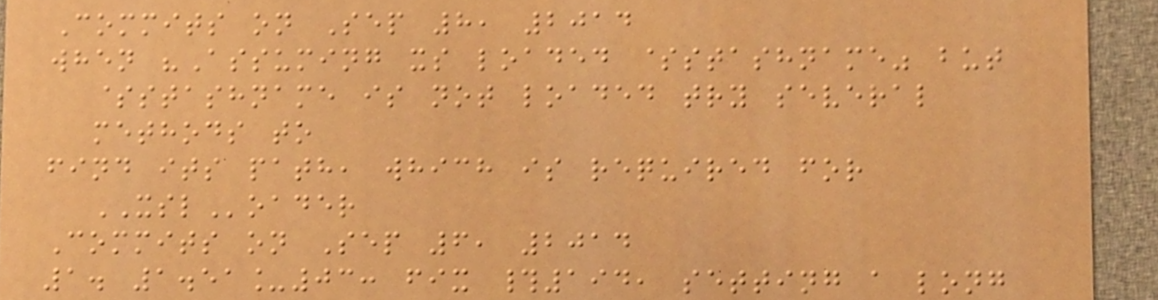Commits on Sep 8, 2014
when "Assuming xs loaded $stashname" but
$stashname is not loaded try several
methods to
find its path, which is required for
XSLoader
Commits on Sep 6, 2014
1. 1.51_03: fix #194, setting a long
